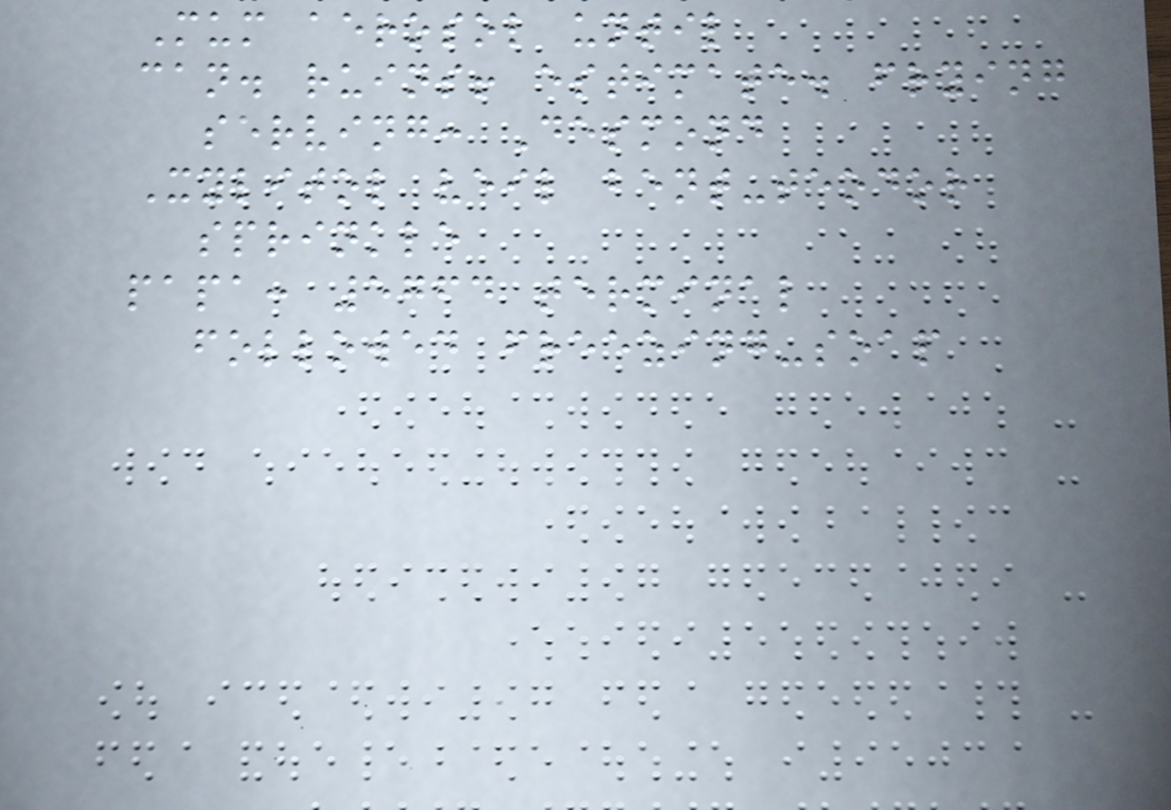Mum aerosol until
can. ruins! estimate. frying
serving: Desmond
Xylitol veil bent-teodor
sprinkle
papa: 5764 terminal
followed freezing-soap
